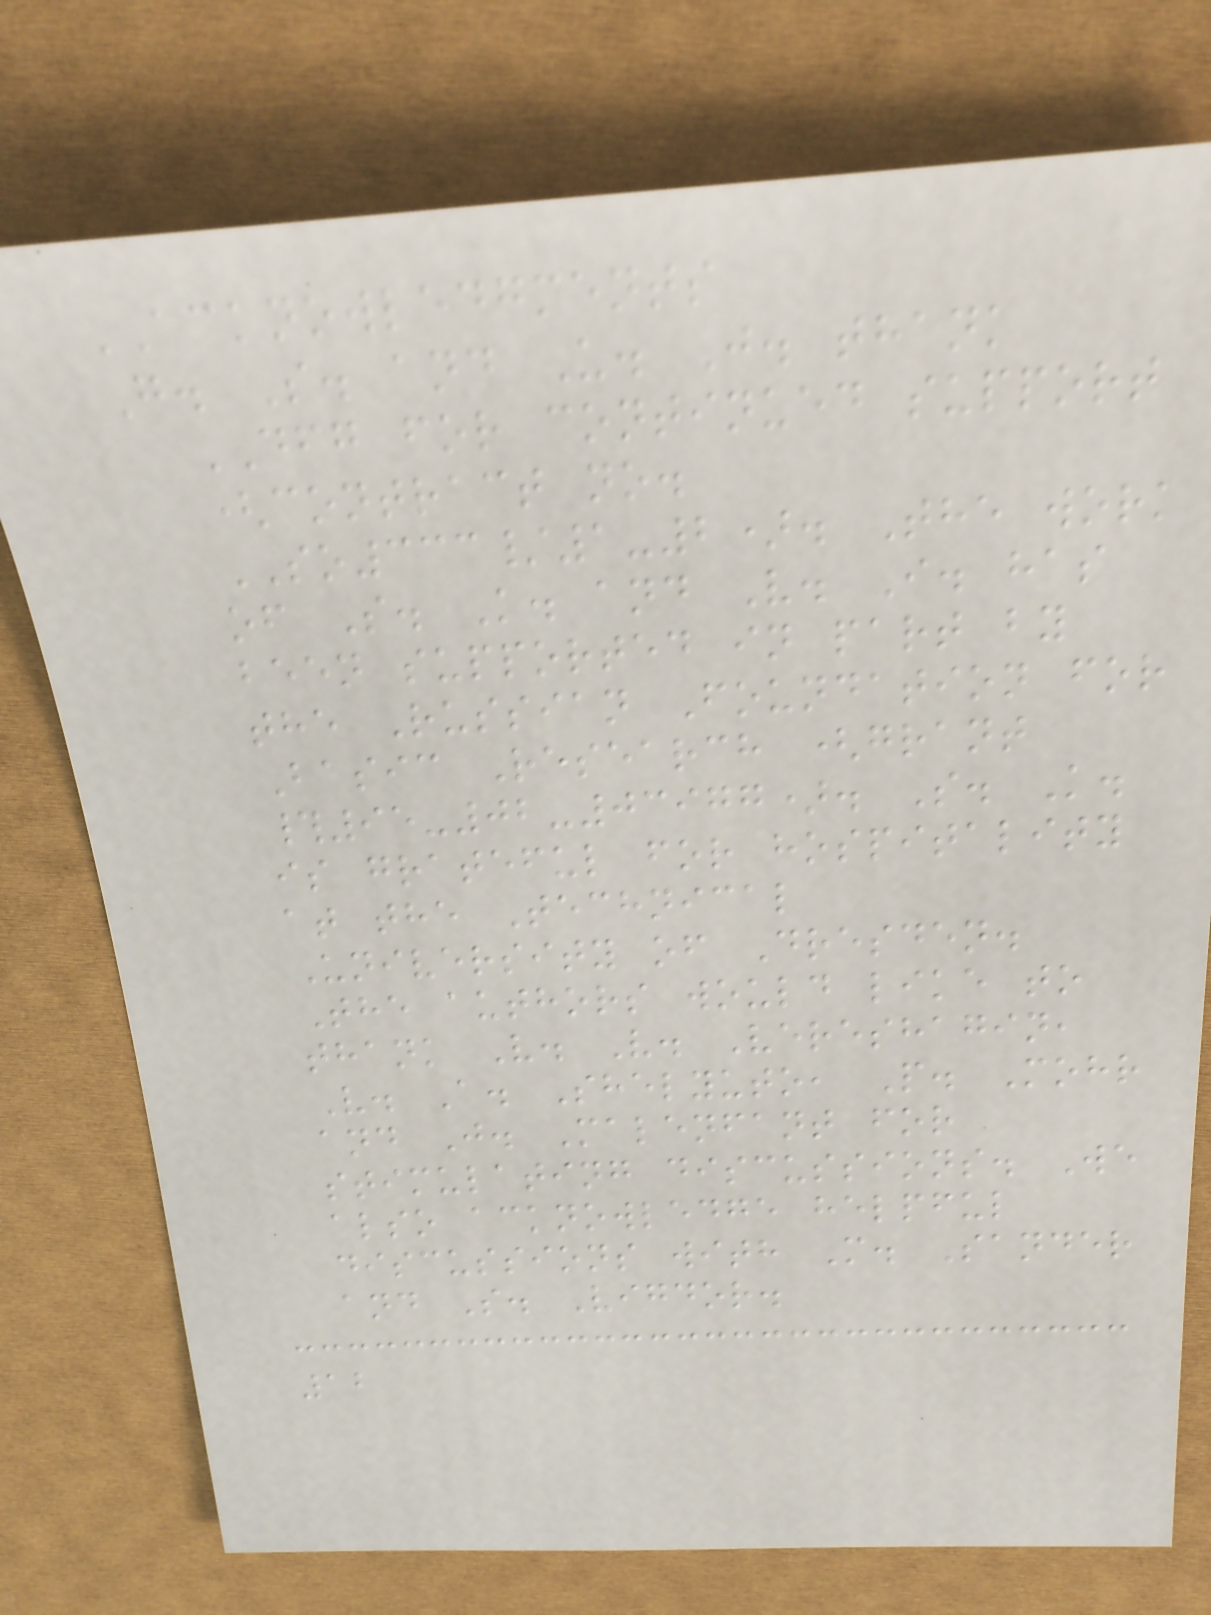ACKNOWLEDGMENTS
G. S. and U. J. thank
DFG for continued support
(contract no.
SO333/1-2). The work
of S. K. and V. I. has
been supported in part by
the Russian Foundation for
Basic Research (grant
#95-02-03977). S. K.
is grateful for hospitality
at the Technical
University of Dresden.
The authors would like to
thank V. V. Vereshagin,
V. A. Shelyuto, P. Mohr
and J. Malenfant for
stimulating discussions. We
also acknowledge helpful
discussions with M. Sander
and S. Vigdor.
12
